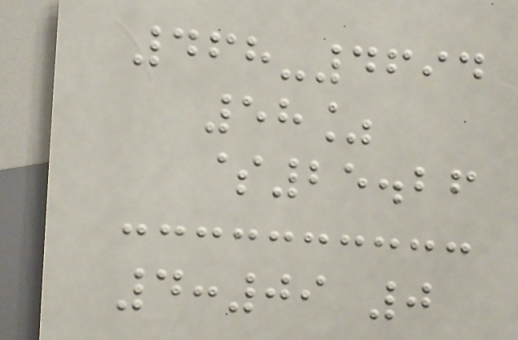468-4694
58%
$25.26
4:09 0
